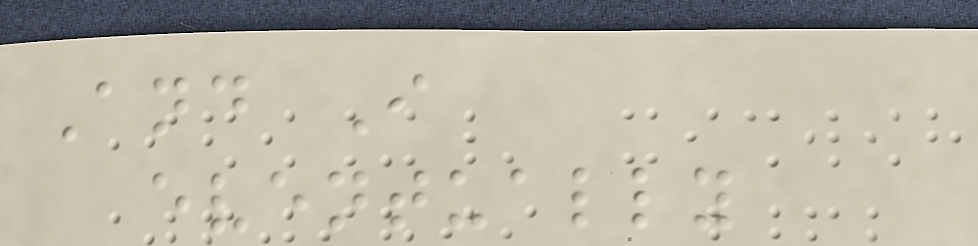And I
eventually
